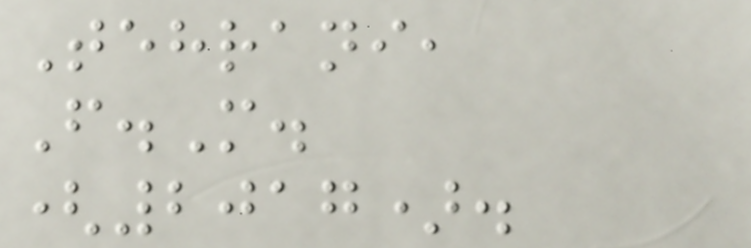Tehrani,
F.M.
(2017).
